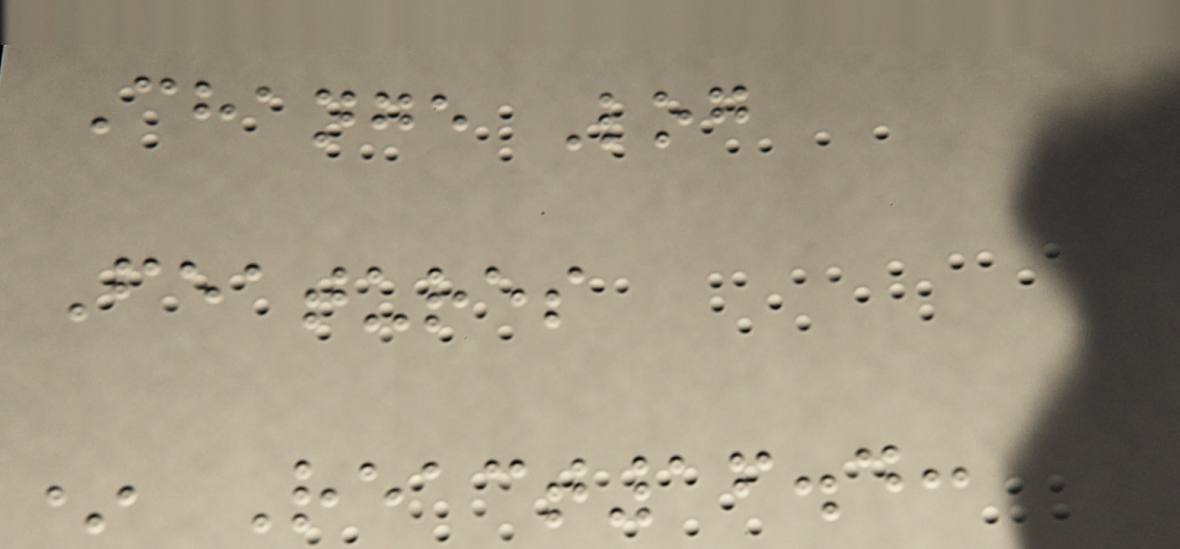Change Log
Features
* React16.4:
